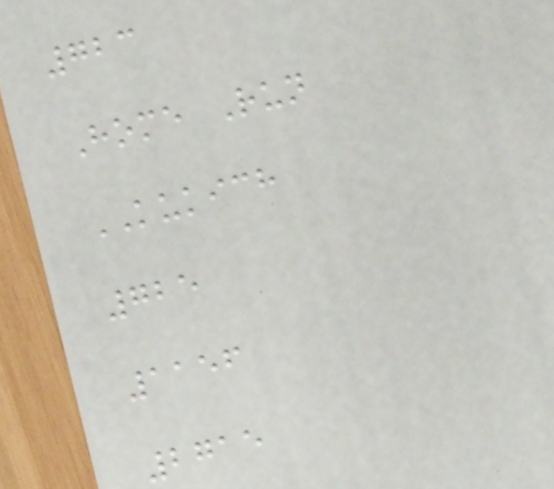723
Home Run
KUKICH
725
1156
2715
